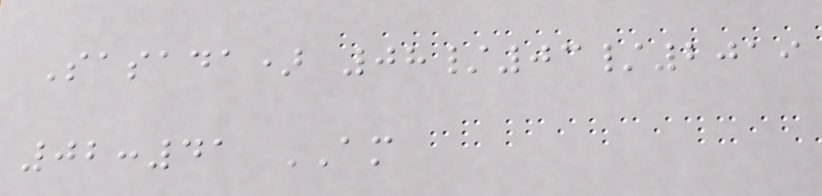Sasada) 08/03/2019
02:41 AM
